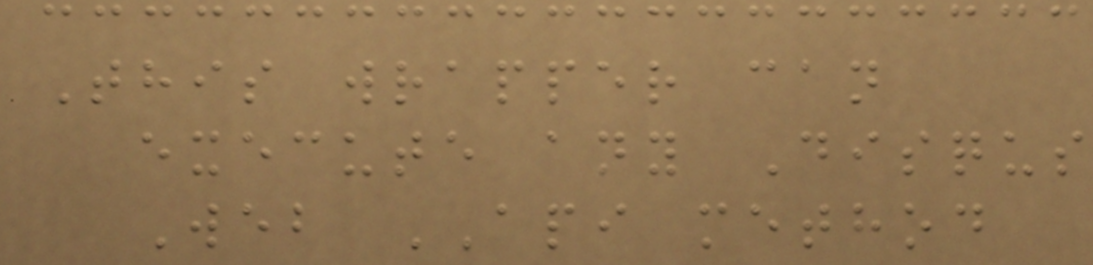This wrapper can
execute any Disqus
Web API method
